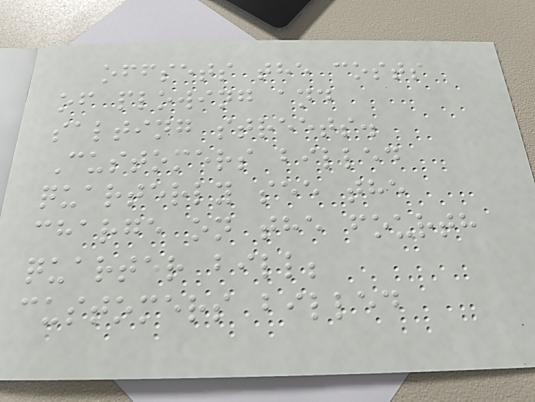offsets the costs
of plowing and
salting streets.
Customers billed
quarterly see the
charge on the fourth
quarter bill;
customers billed
